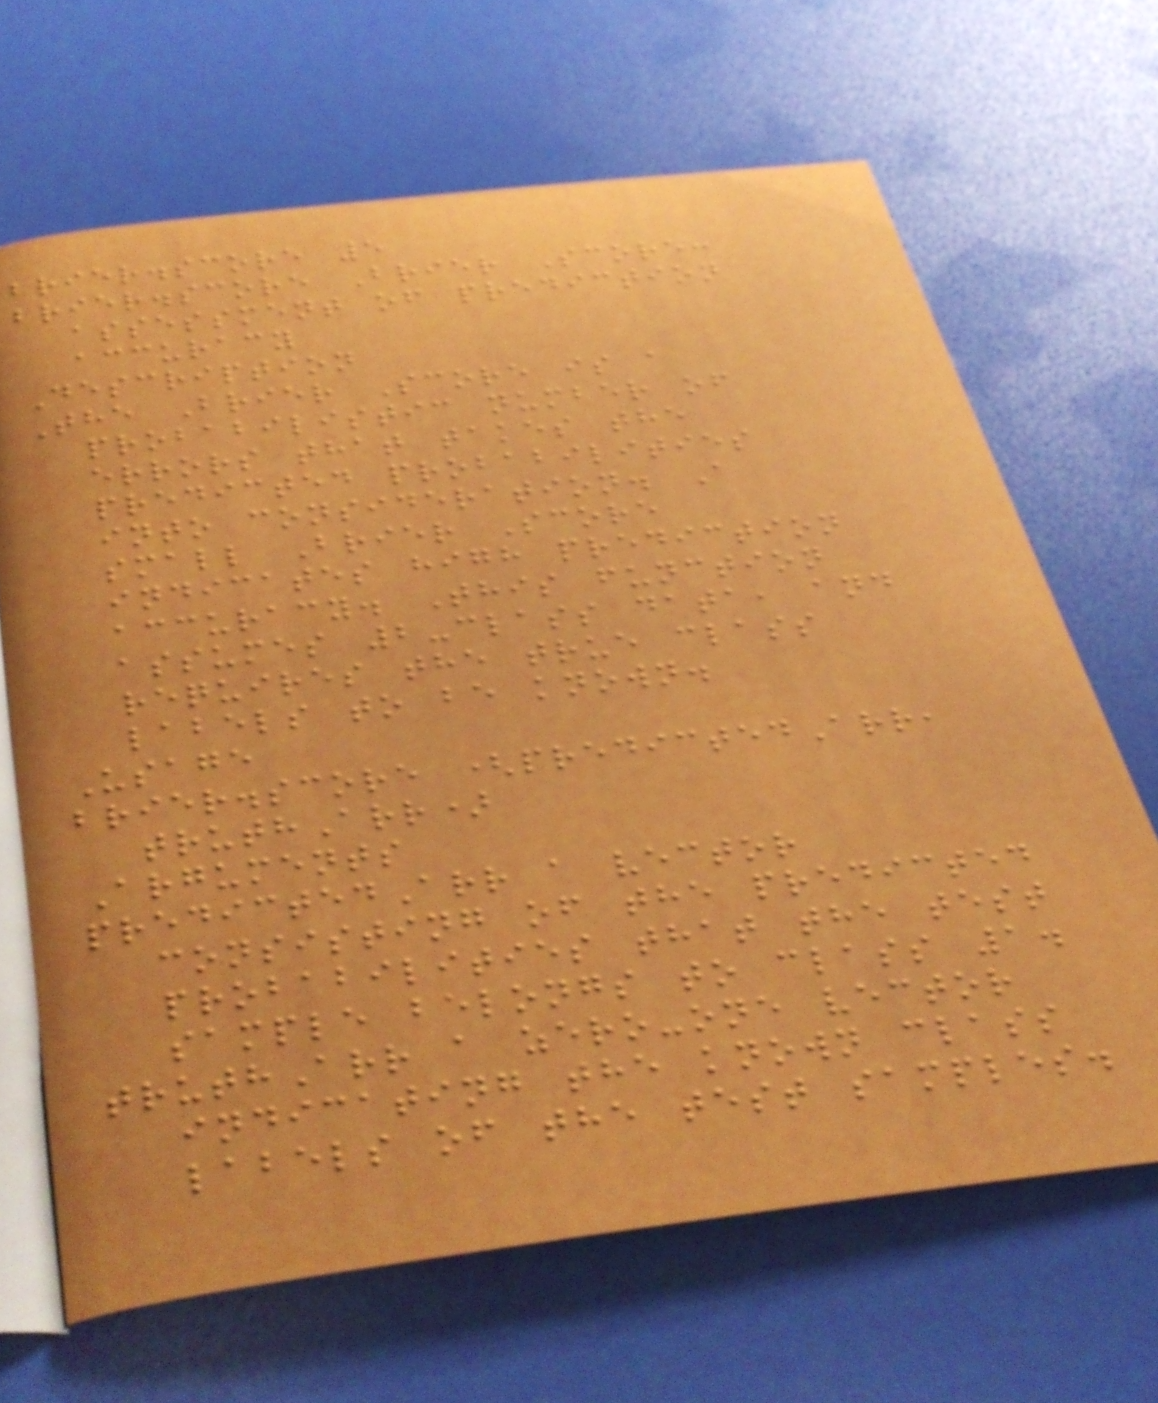brier.score 5
brier.score Brier Score:
assessment of prediction
accuracy
Description
The Brier Score is a
probabilistic number of
errors that takes the
predicted probabilities
into consideration. A
small Brier Score
indicates high prediction
accuracy. This function
assumes 2-class data, and
requires the true class
labels to be known.
Usage
brier.score (predictedArr,
truthArr)
Arguments
predictedArr a vector
consisting of the predicted
probabilities that the test
sample belongs to class 1.
truthArr a zero-one vector
indicating the known class
labels of the test samples.
